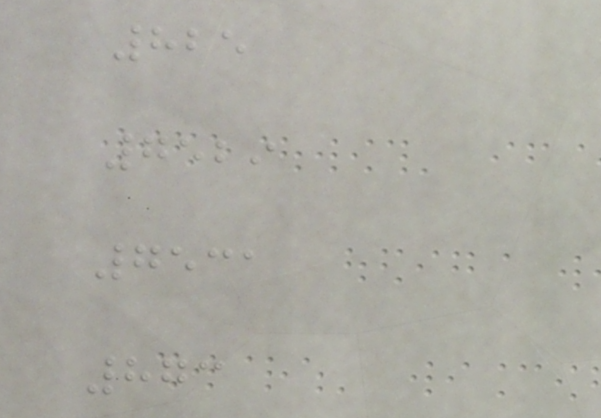825
7529
7531
873
